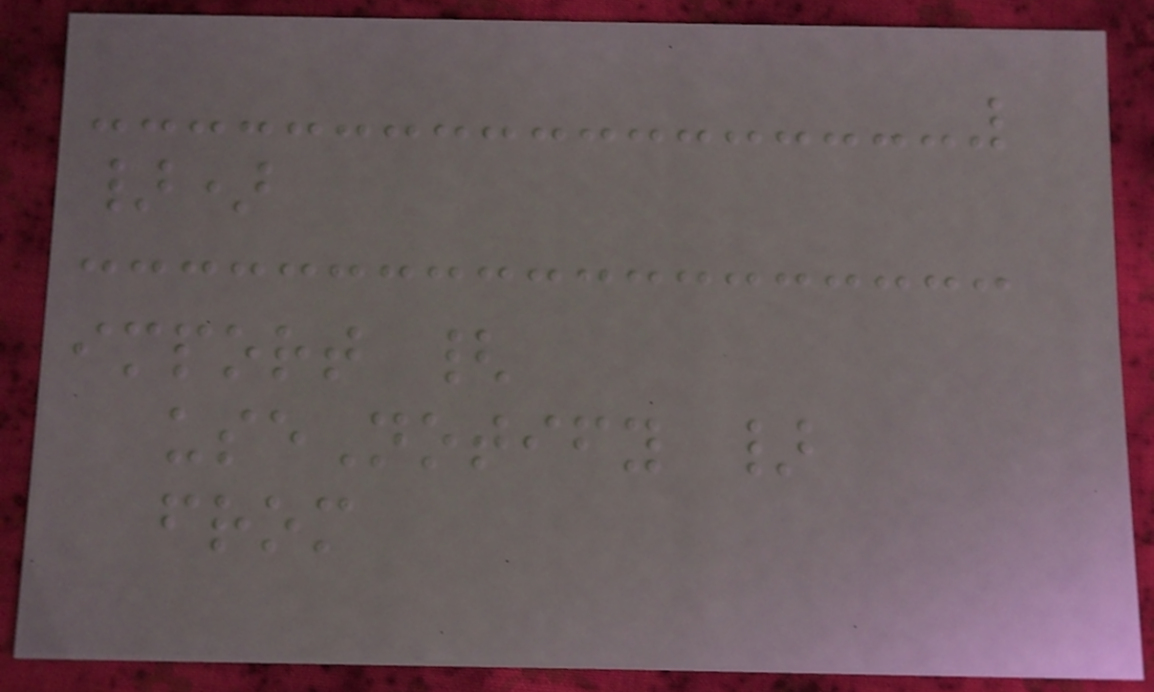})
import {
useNotify }
from
